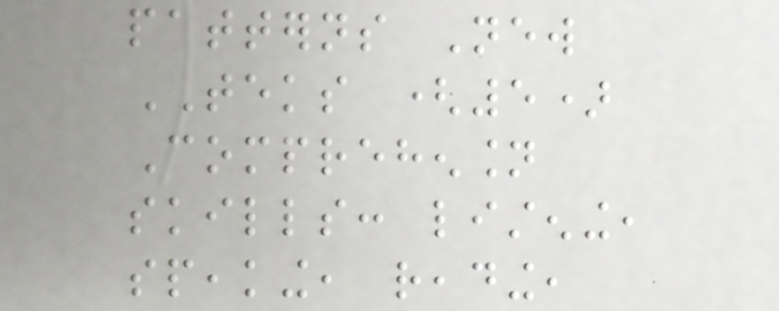patterns New
TEKS (5)
Comprehension
skills: listening,
speaking, reading,
